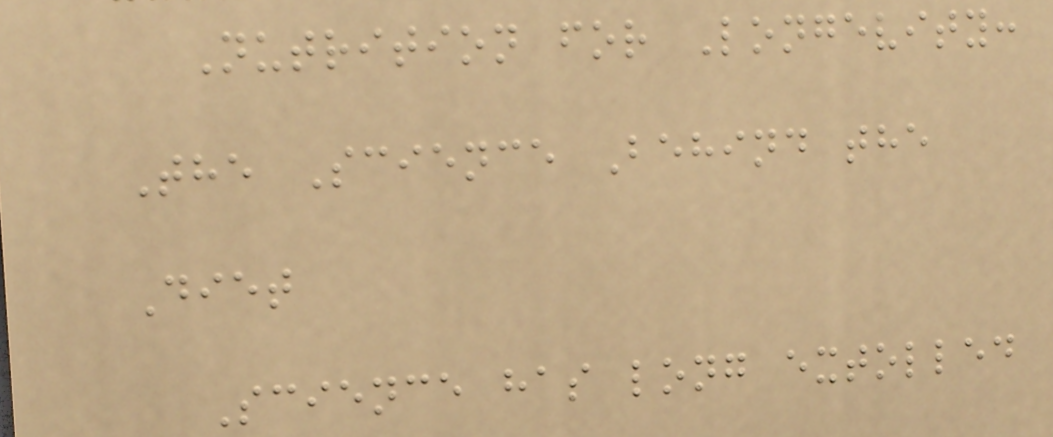Nutrition for Longevity:
The Science Behind the
Diet
Science has long extolled
